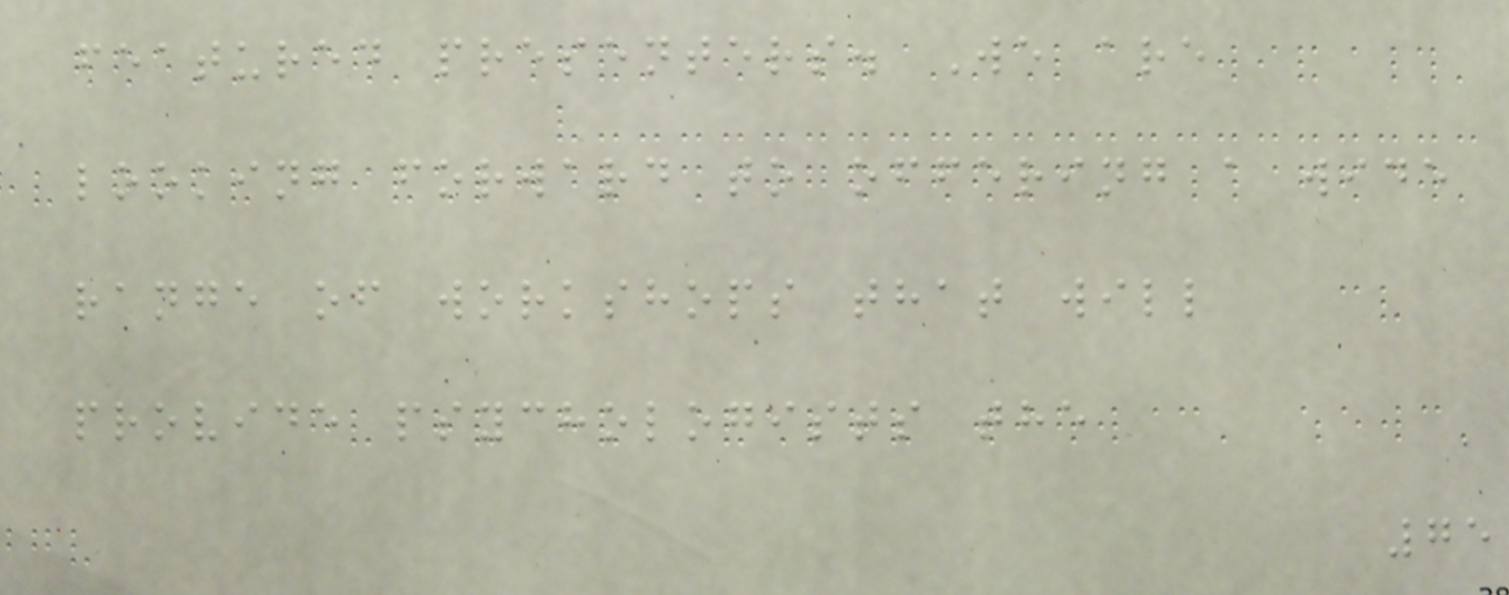featured presenters. We are
looking forward to offering a wide
range of workshops that will
provide psychologists the
75
